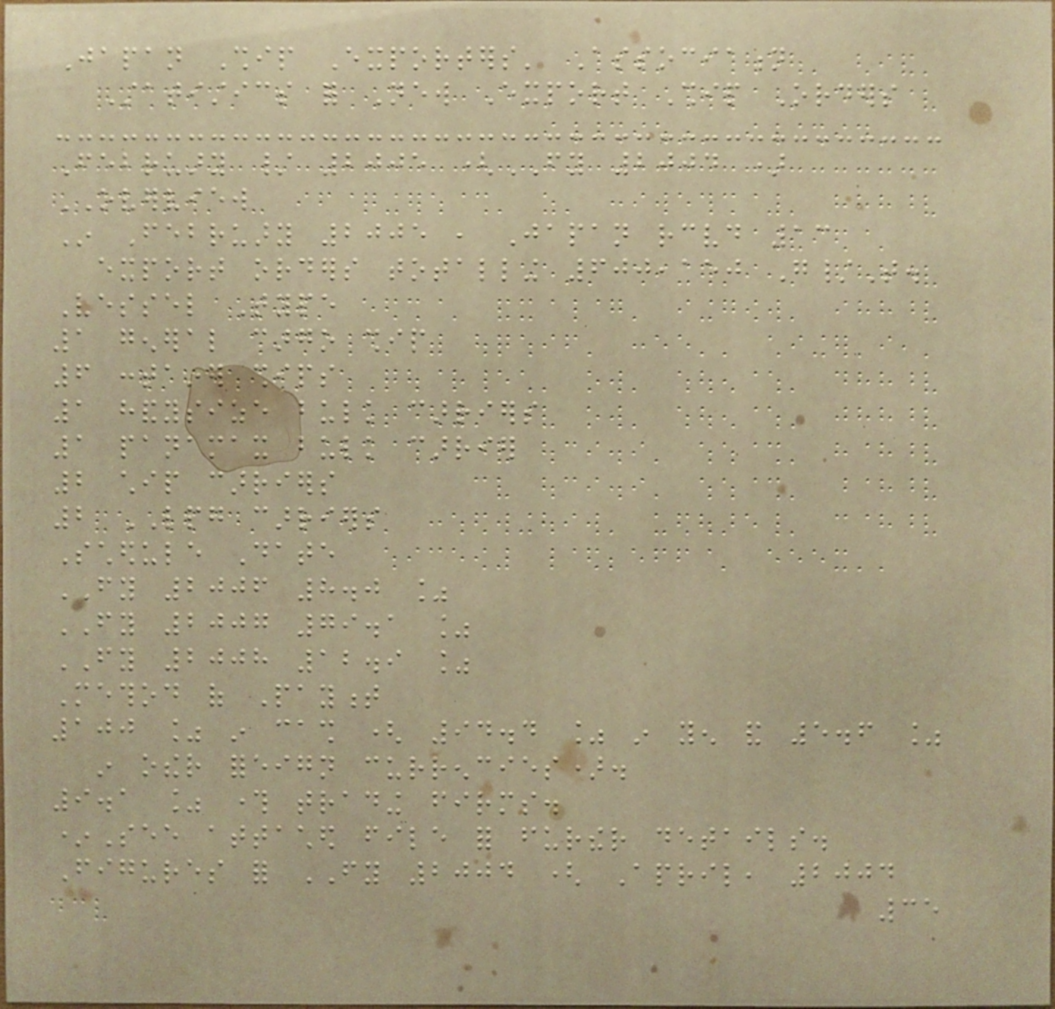Japan Ship Exporters' Association
Statistics for New Export Ship Orders
February / 2005 (FY 2004 )
OVERVIEW
In February 2005 , Japan received 13
export orders totalling 600,150 G/T.
Vessel Type
1 general cargo ship
6 container ships
1 handysize bulk carriers
1 panamax bulk carrier
2 chip carriers
2 LPG carriers
Schedule Date
FY 2006 8.0 %
FY 2007 79.1 %
FY 2008 12.9 %
Method of Payment
100 % in cash ( 94.4 % in yen and 5.6 %
in other foreign currencies).
9.1 % through trading firms.
*See attached file for further details.
Figures for FY 2004 ( April, 2004
35
